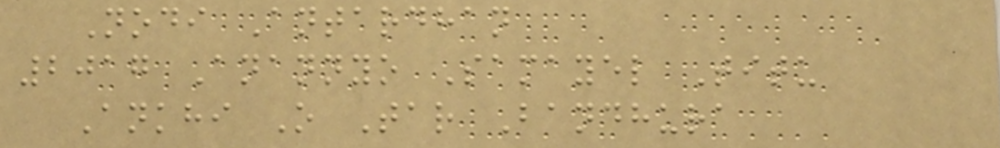Nodi Antardhan
2017 Anannyo Samayel Titu
Ankhi O Tar Bandhura
